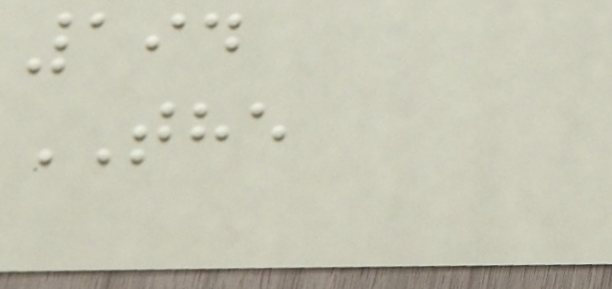194
THE
